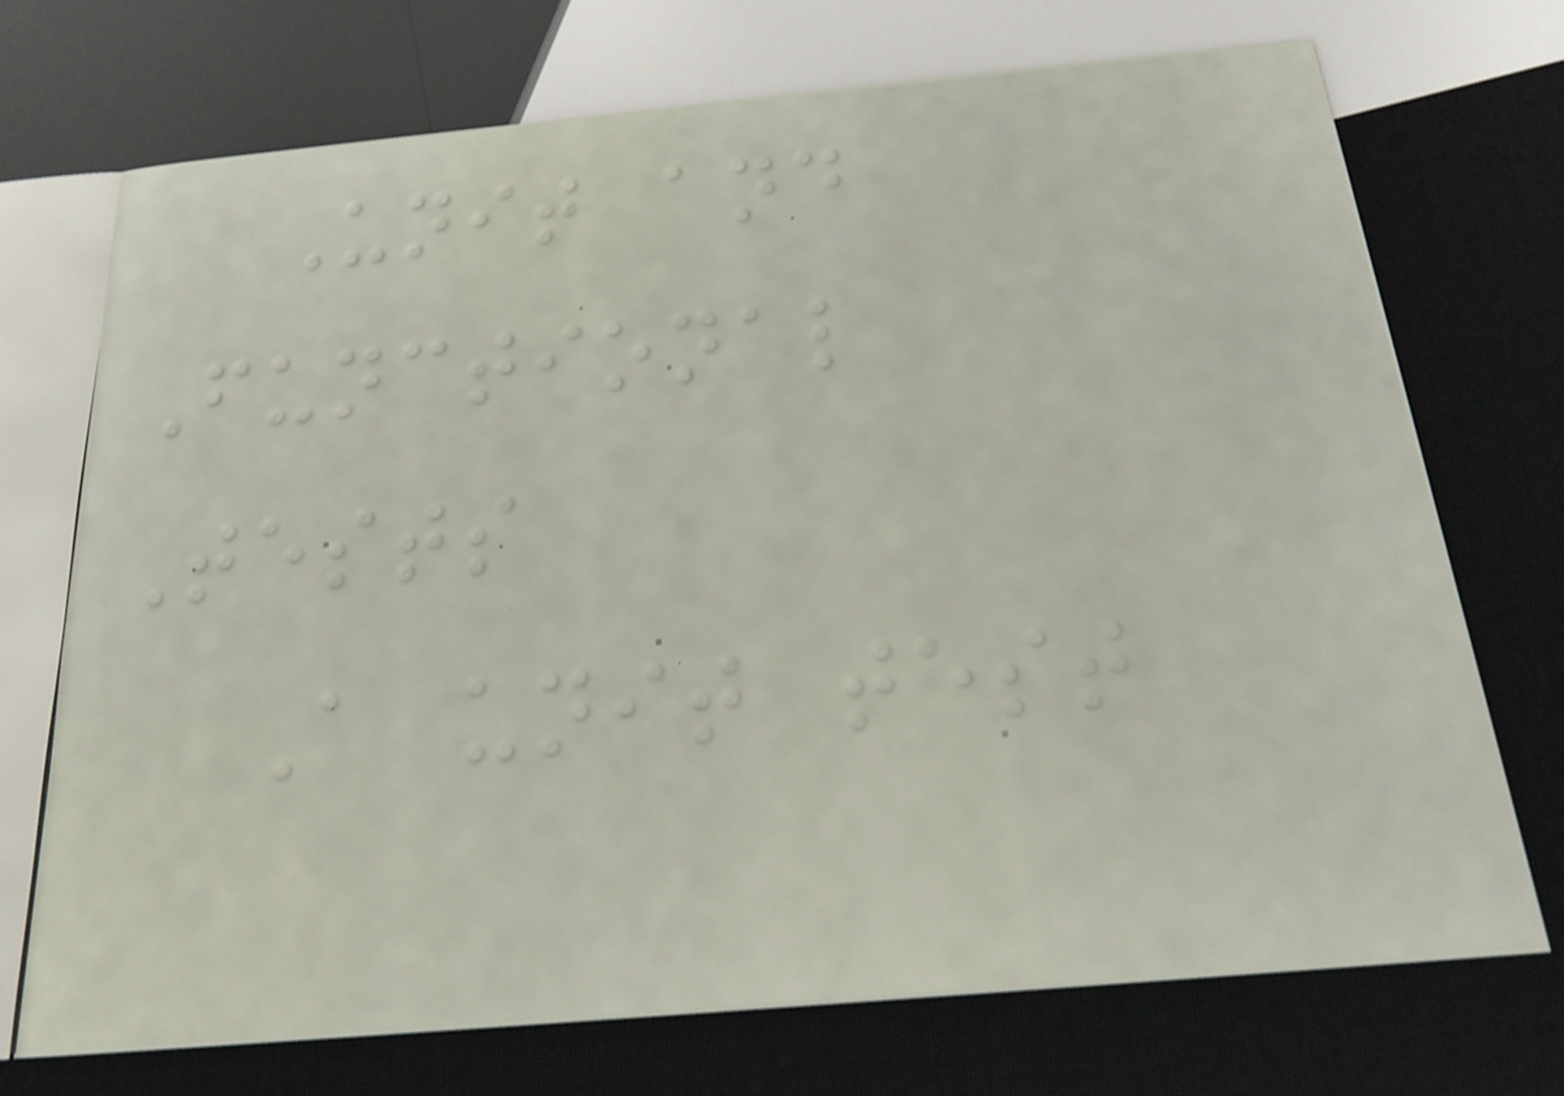Unit and
Functional
Tests
A unit test
